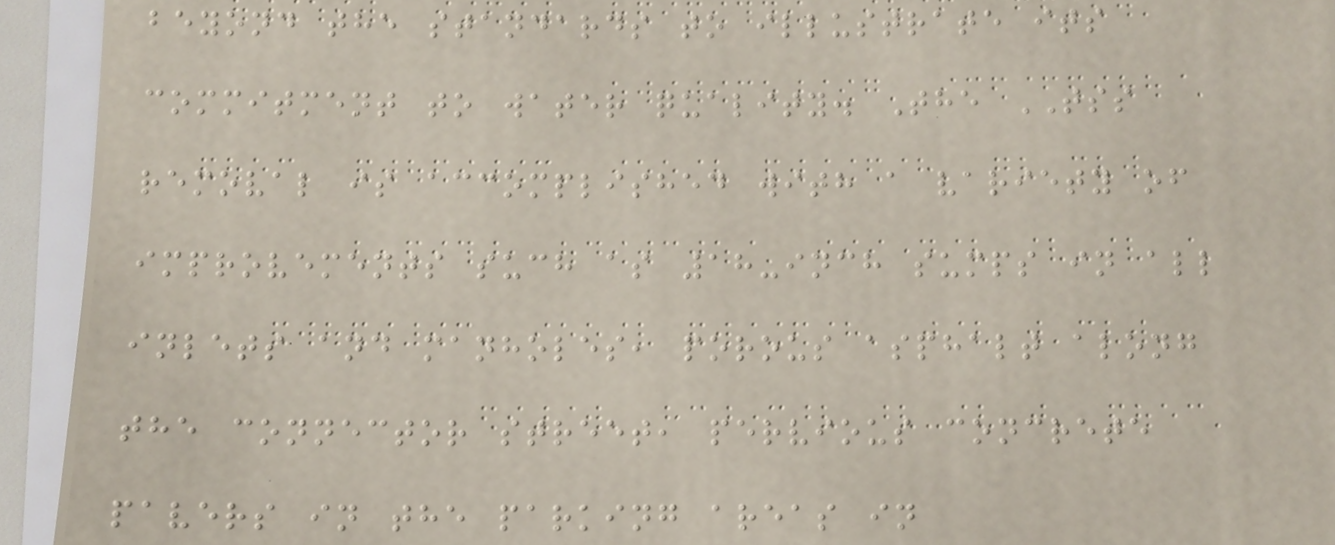beyond the standards to illustrate its
commitment to water quality. The TSS
removal is accomplished with a variety of
improvements such as 18-inch sumps in all
inlets and manholes, porous asphalt along
the connector street, pervious concrete
pavers in the parking areas in
